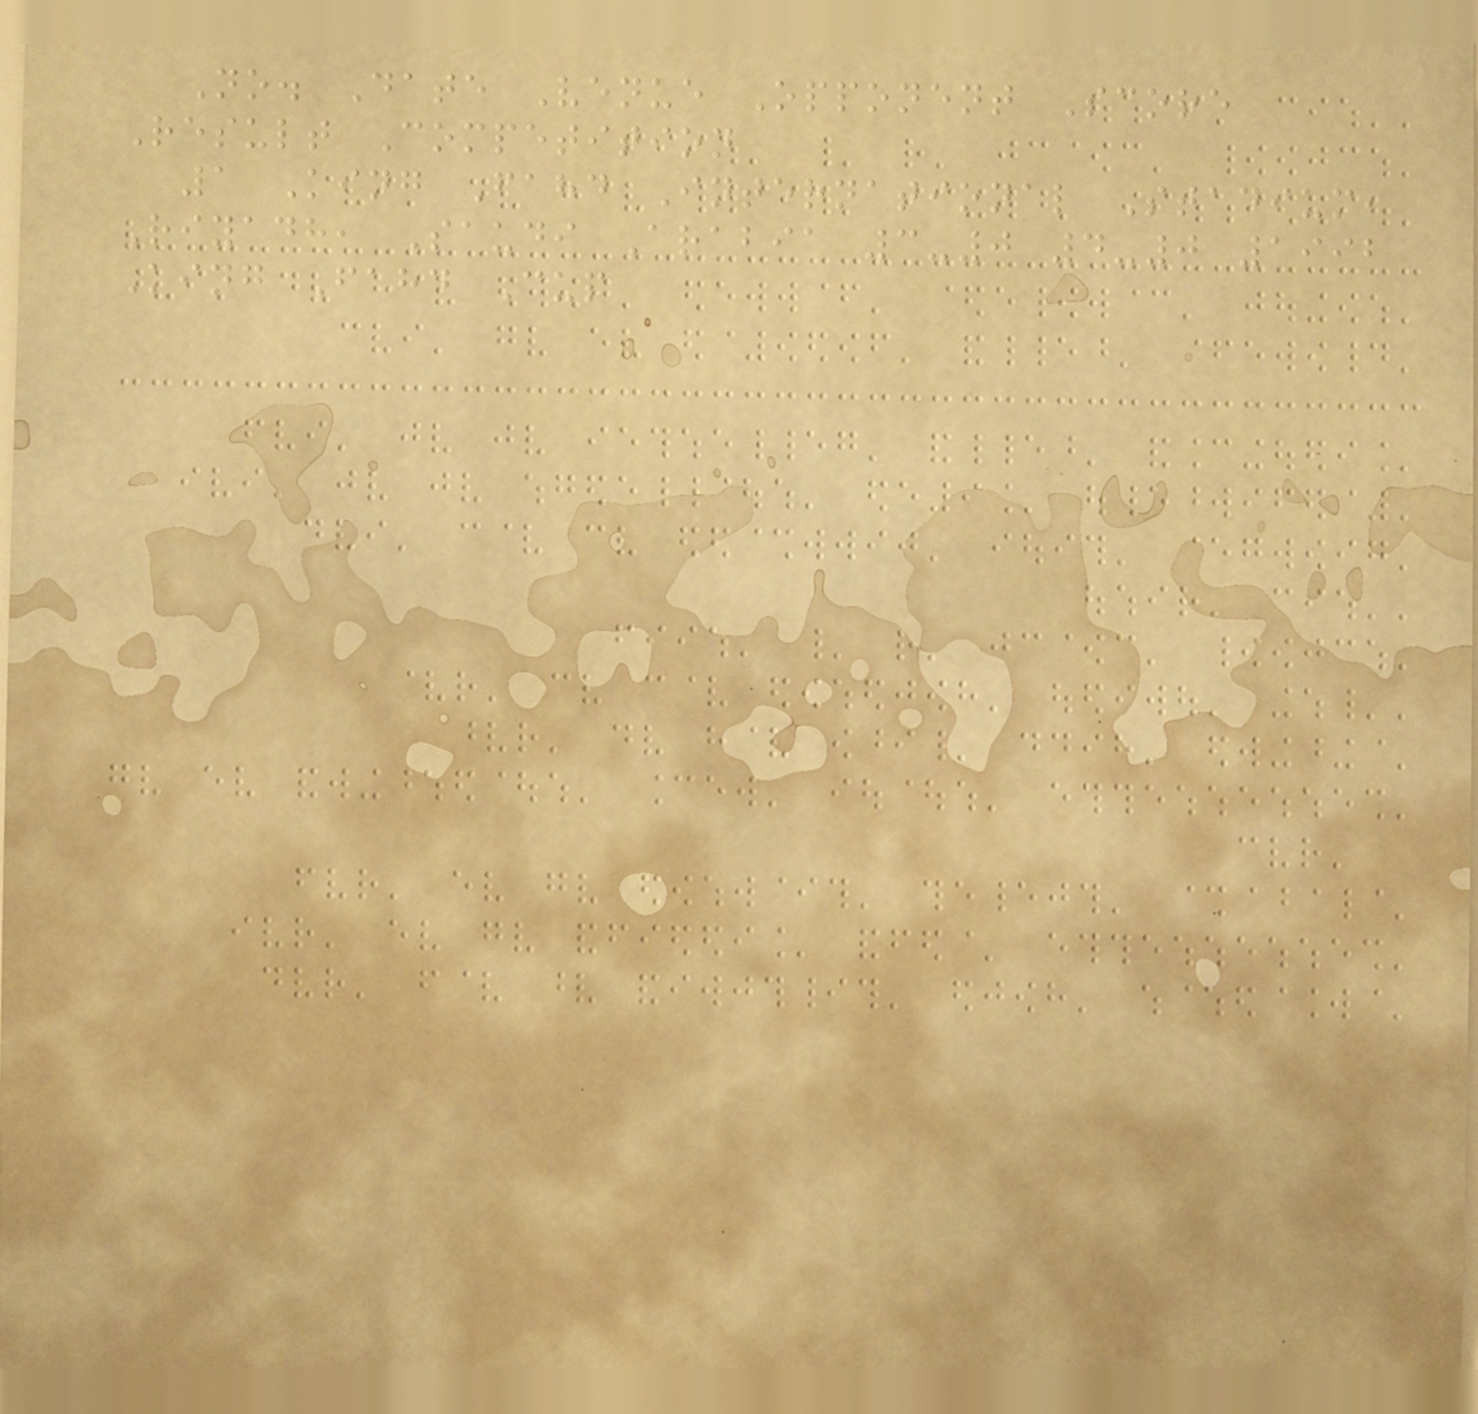No. Date Venue Opponent Score
Result Competition
1 King Fahd International Stadium,
Riyadh, Saudi Arabia 3-0 4-0 1992
King Fahd Cup
